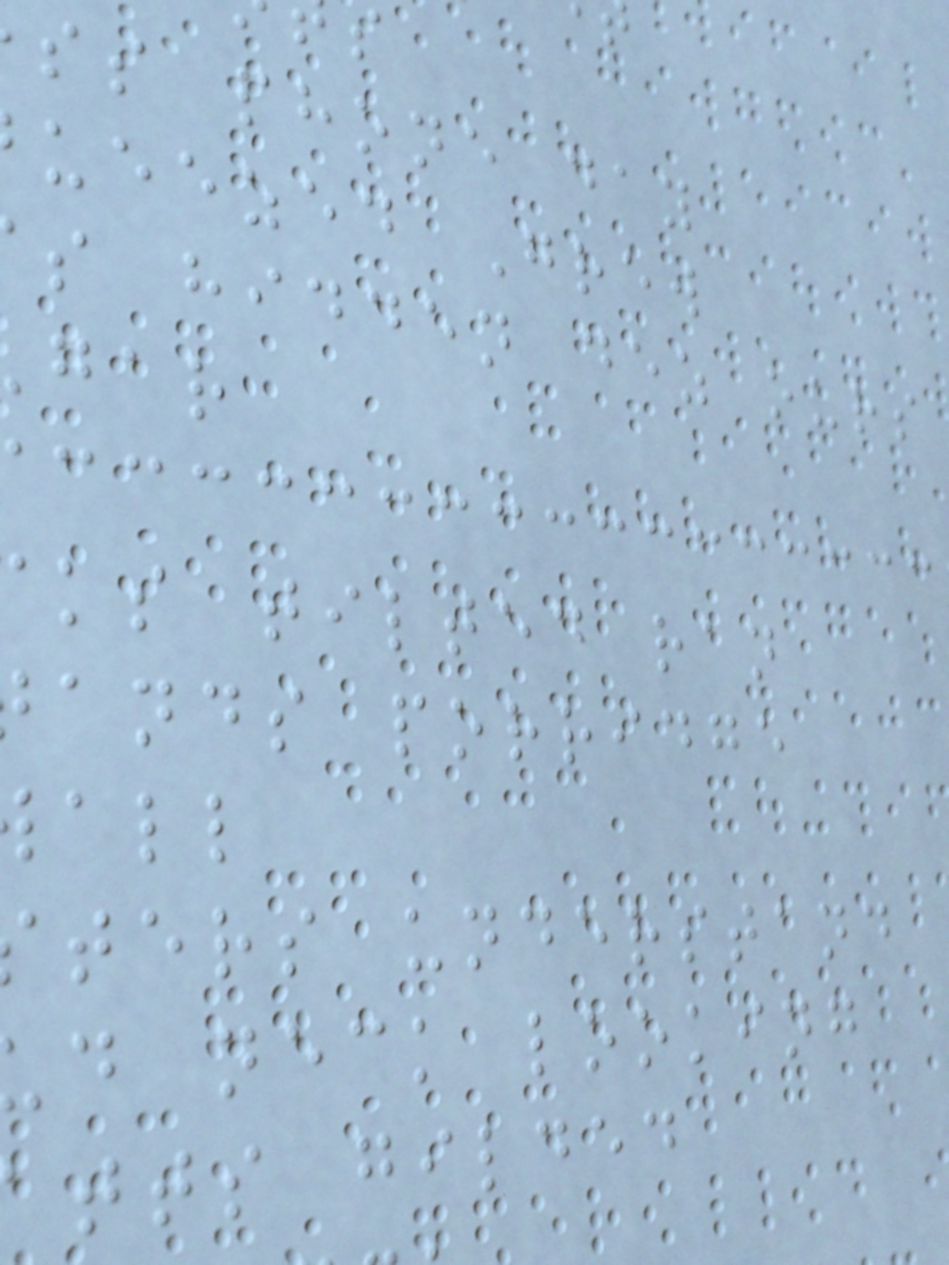ss phone day
ueezed Grew
s hidden dez ours
ks tilted ran
ands porridge
ters understand
d neck looking
tts gilded
